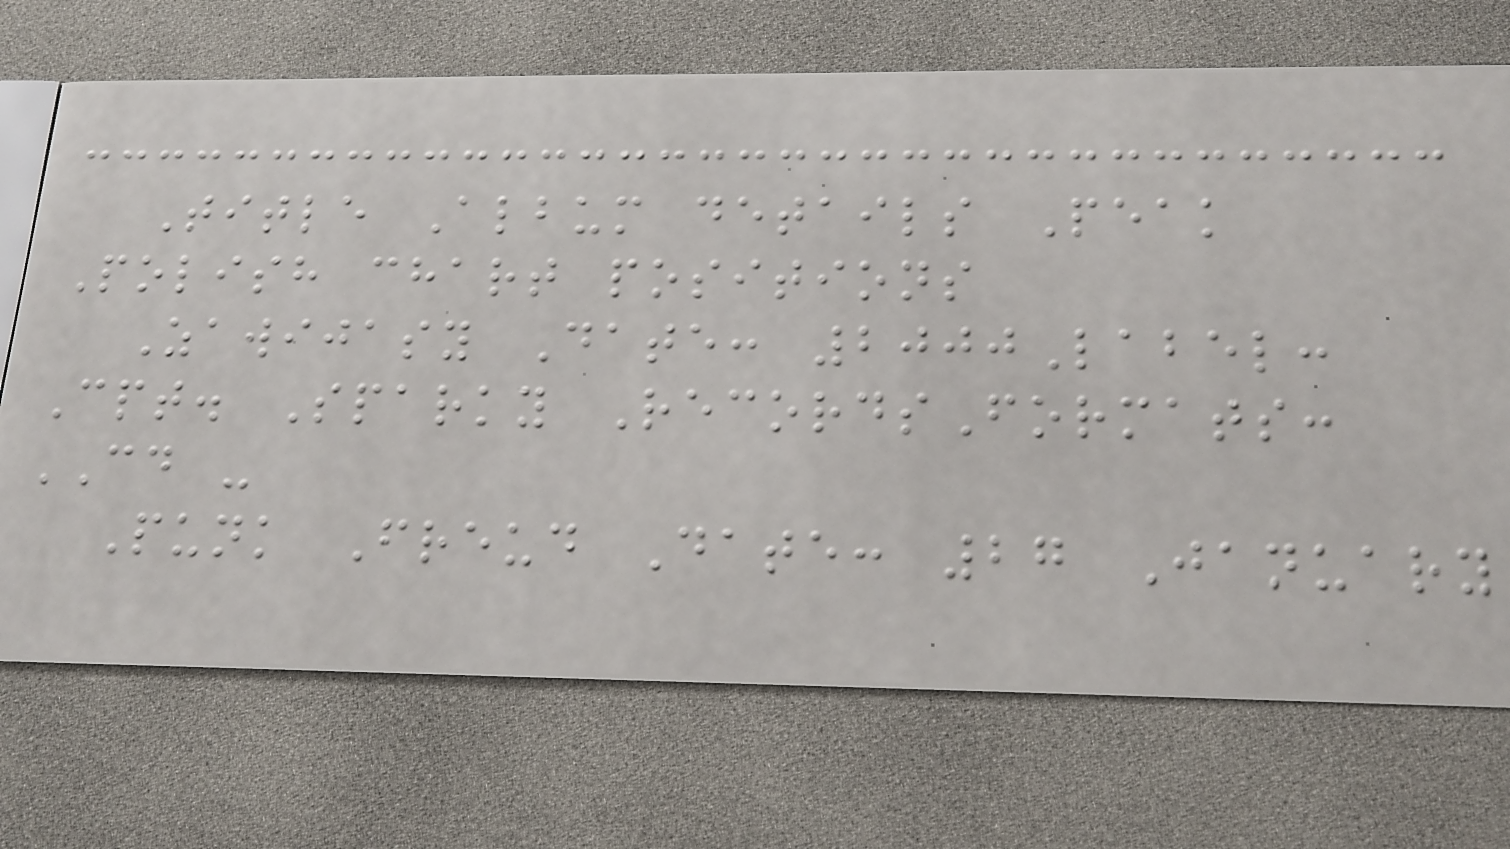Title Album details Peak
Polish chart positions
Zawijasy Date: 2000Label:
Cpt. Sparky RecordsFormats:
CD -
Punk Freud Date: 27 January
